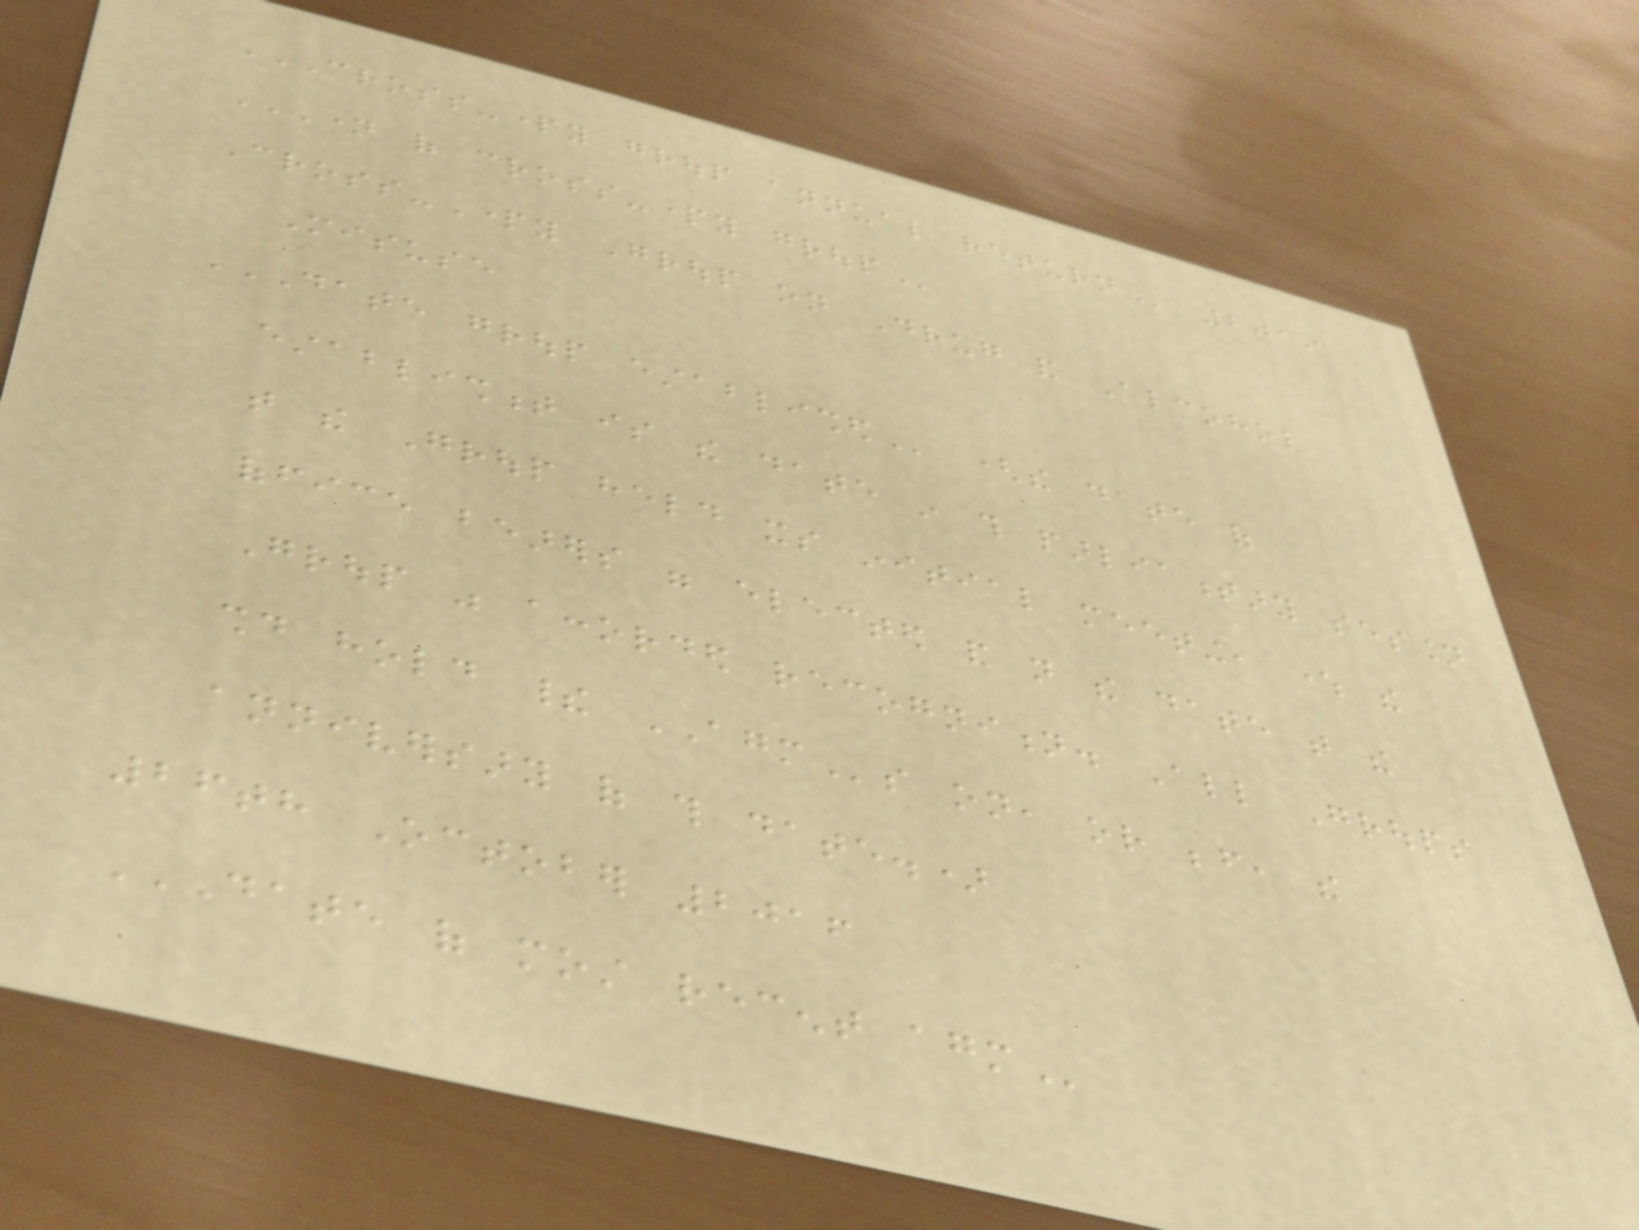CROSS-PARTY GROUP ANNUAL RETURN 2019
NAME OF CROSS-PARTY GROUP
Cross-Party Group on Drug and Alcohol
Misuse
DATE GROUP ESTABLISHED (the date of
establishment is the date in this parliamentary session
that the Group held its initial meeting, where the
office bearers were elected and not the date that the
Group was accorded recognition. All Groups
should hold their AGMs on, or before, the
anniversary of this date.)
26th October 2016
DATE OF MOST RECENT AGM
